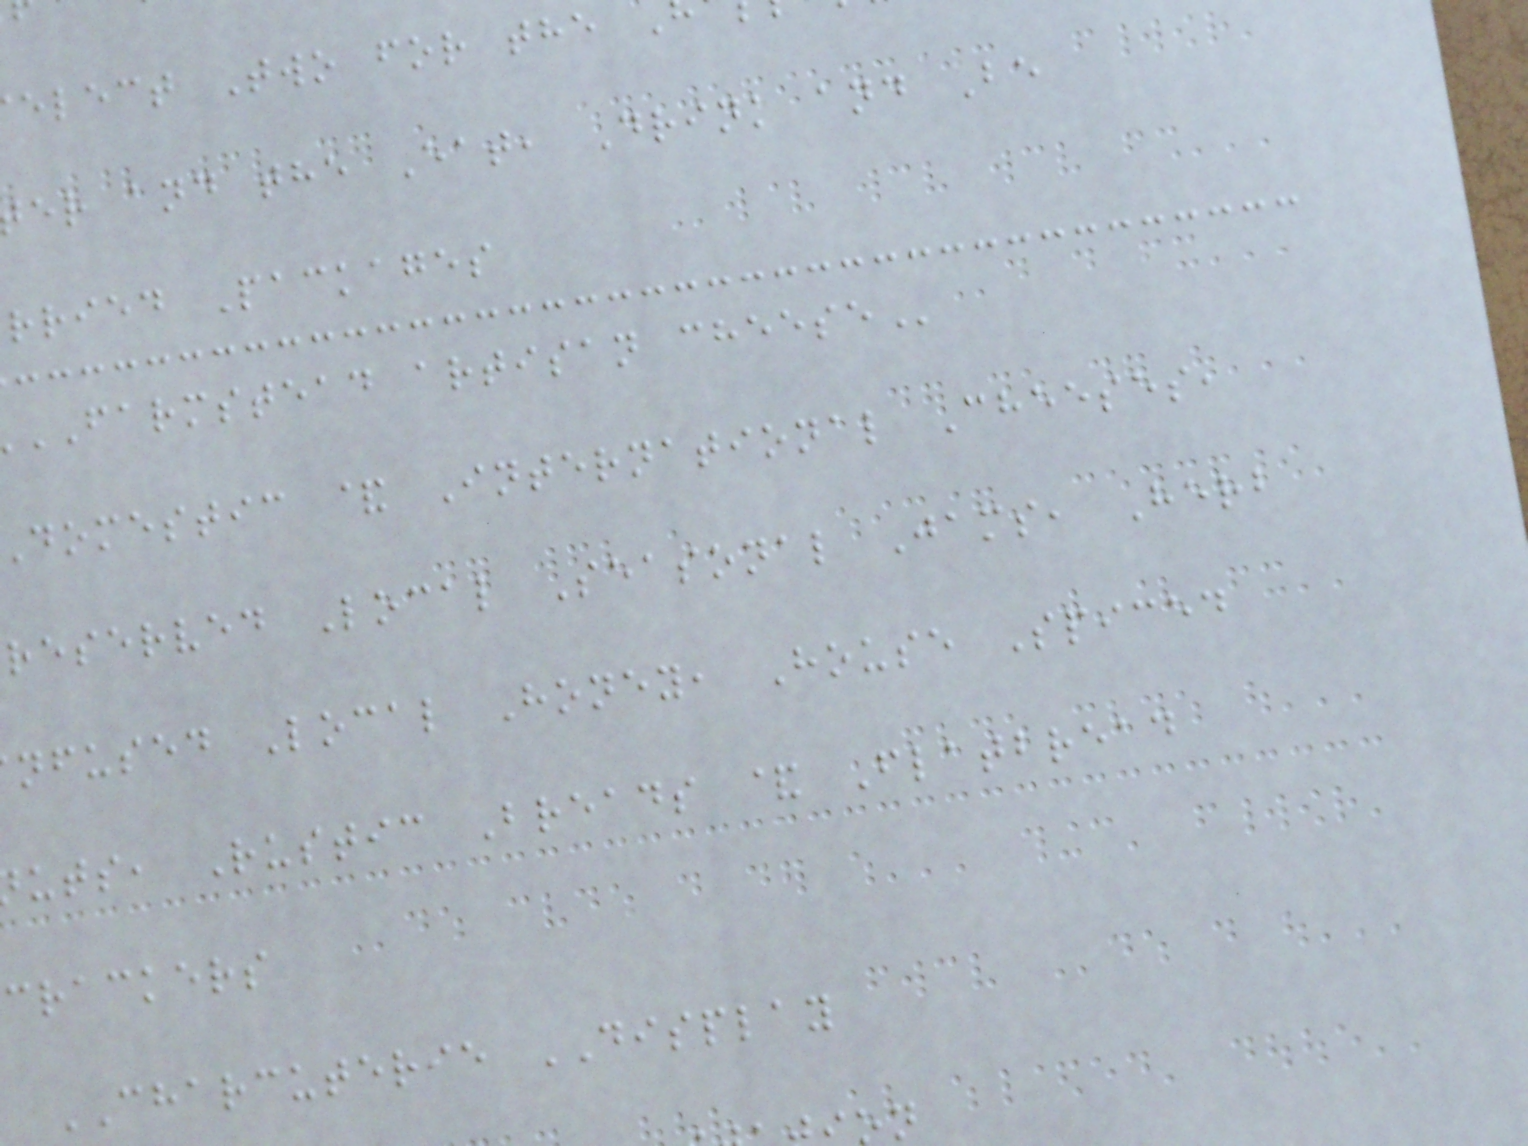elect Two for the
er and the Eat, Drink and Be
rried Packages
FARMSTEAD artisan
domestic & International Cheeses,
reserved Local Seasonal Jams, Herb
nfused Local Honey, House Spiced
uts, Rustic Breads & Flatbread
crackers
CHARCUTERIE DISPLAY
